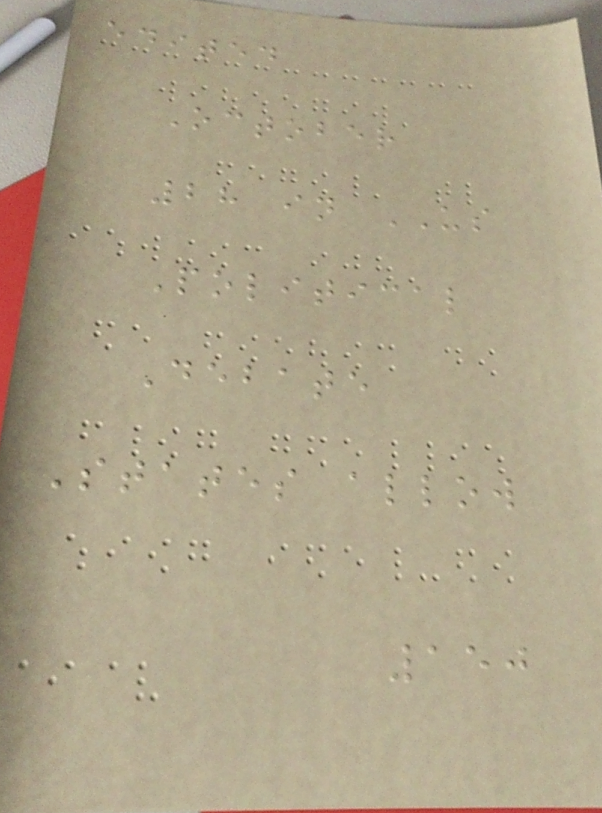edited
October
28 in US
Political
Debate
States allow
150
